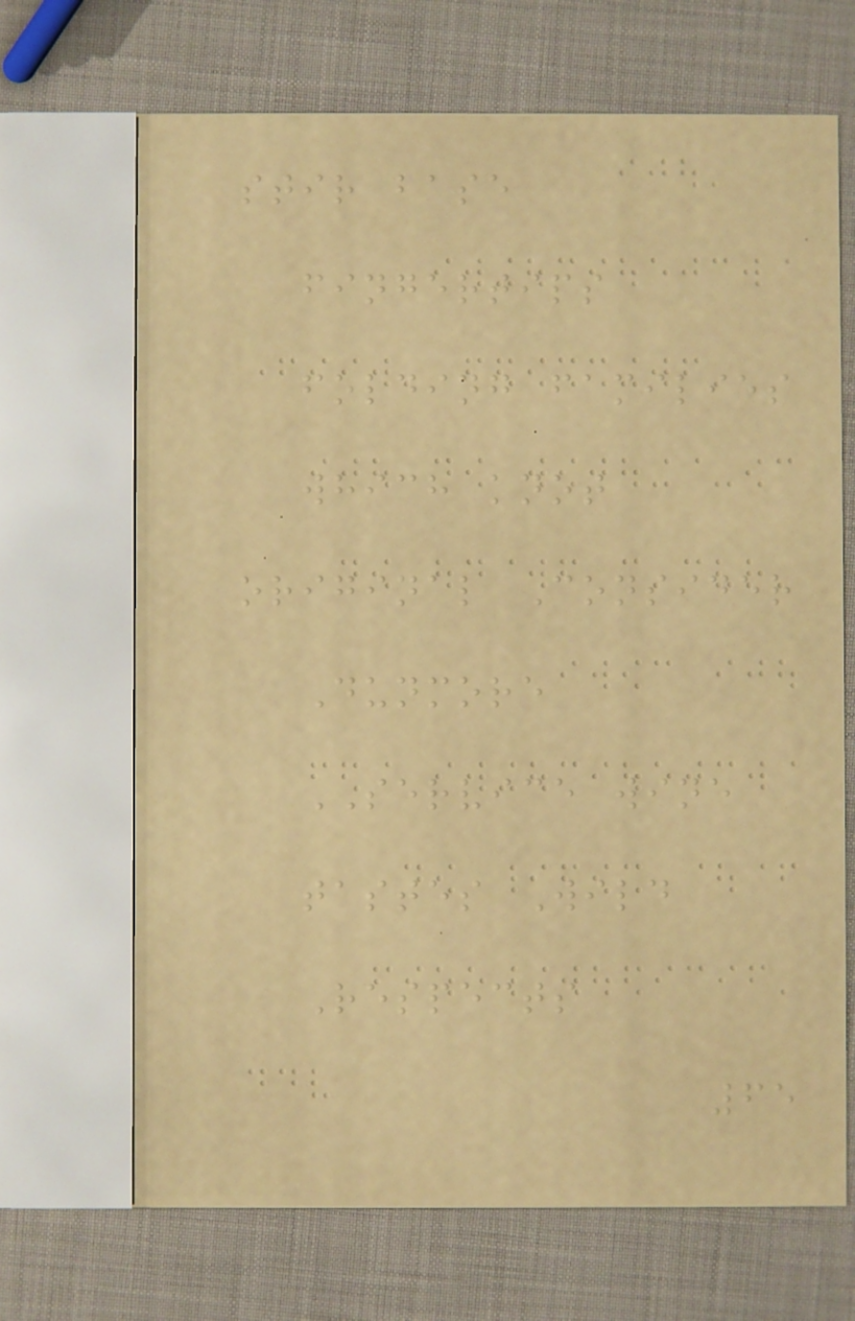stir base
fingertips
folding families
which knot
original Consider
Dunmore
SERVICE wine
tastes Wild
Respects
65
